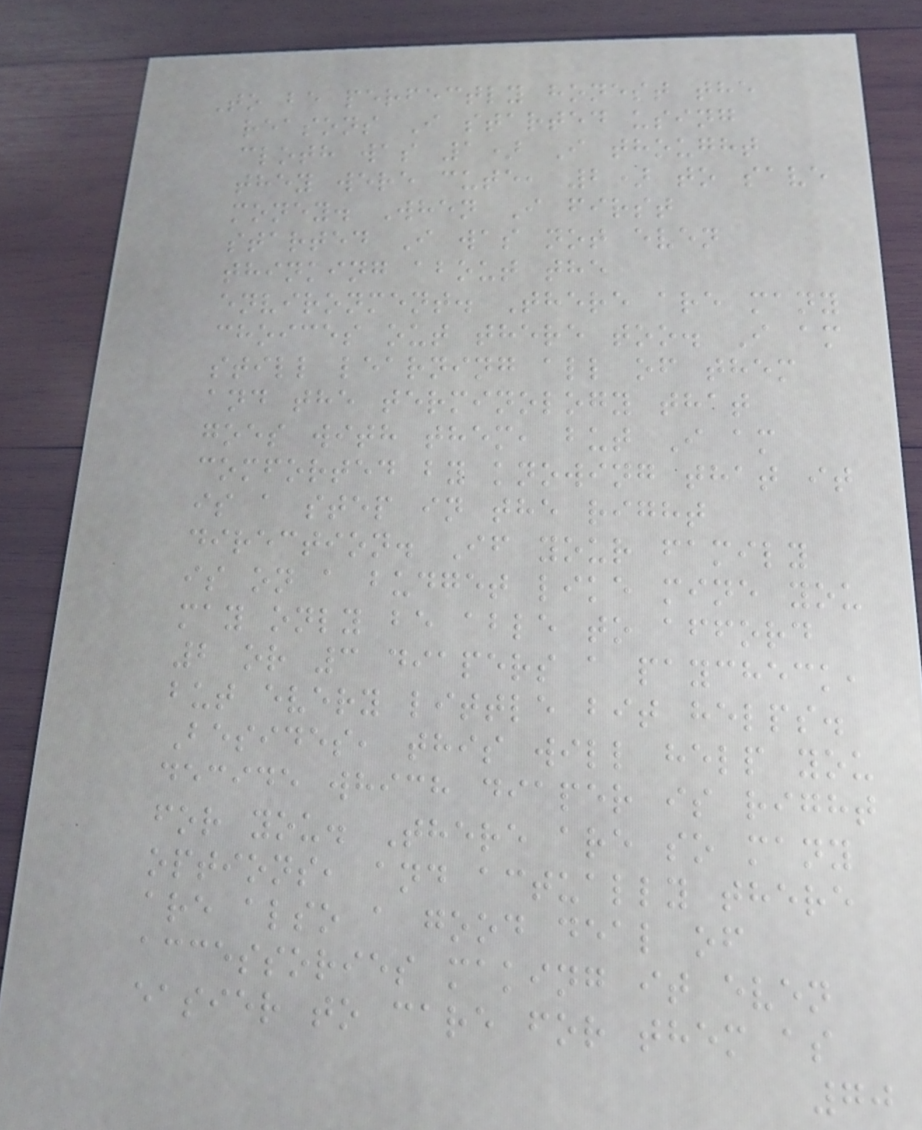To be perfectly honest the
reasons I started using
cloth was 1) I thought
they were cute, 2) to save
money. When I first
started I was not even
thinking about the
environment. There are many
choices out there too. I am
still learning all of them
and the terminology that
goes with them, but I am
comforted by knowing that it
is a step in the right
direction. If your family
is on a budget like mine you
may only be able to afford
2 or 3 diapers a paycheck,
but every little bit helps.
Besides, this will help you
decide which diaper is right
for you. There are so many
options, and actually there
are also a good deal of
accessories making it even
easier to care for them as
70
